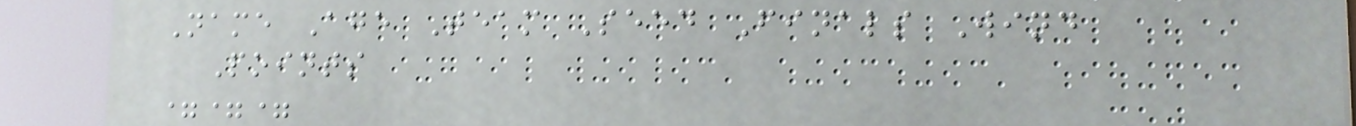Name Age Team Seed Finals Wind
Points
===
